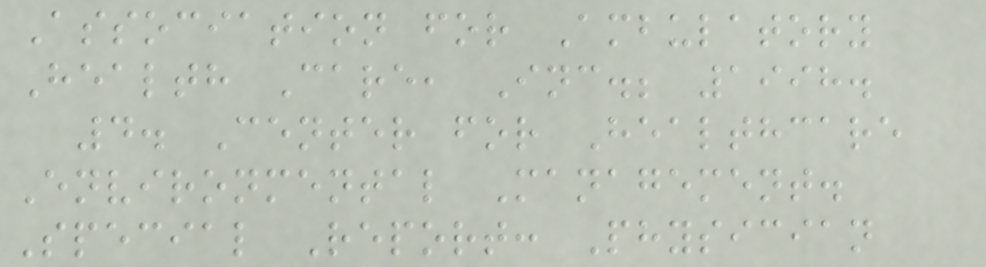Association for Ambulatory
Health Care, Inc.; 1998.
4. Center for Healthcare
Environmental Management.
Special Report: Physician
